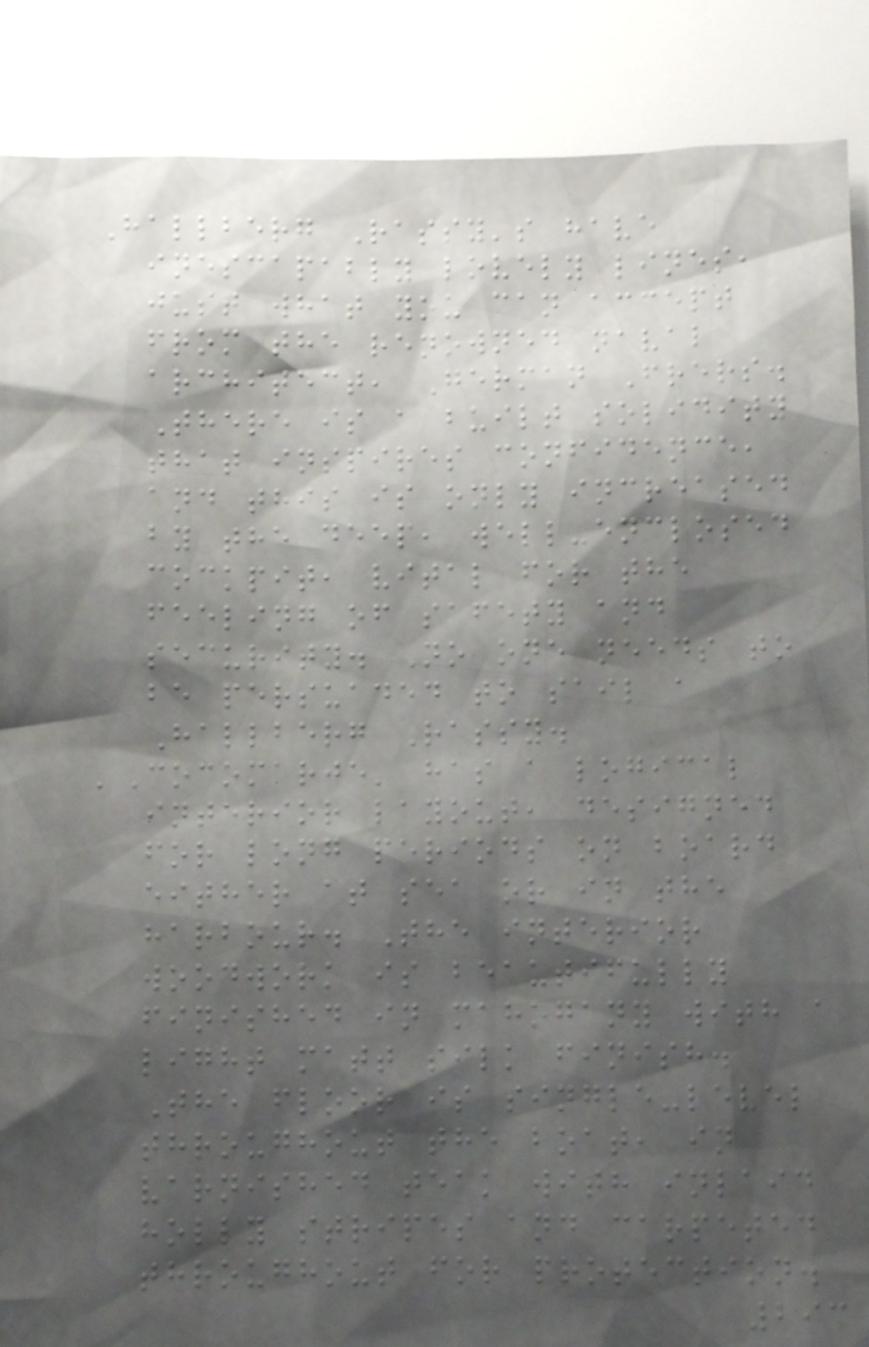Hallberg Rassy's have
inescapably lovely lines,
just what you can accept
from the renowned naval
architect, German Frers.
There is a built solidity
that inspires confidence,
and this is only increased
by the deep, well-enclosed
cockpit, vital for the
feeling of safety and
security. No one needs to
be persuaded to sail a
Hallberg Rassy.
'Cocomarje' has a logical
interior layout, designed
for long periods on board
either at sea or in the
harbour. The interior
woodwork is beautifully
finished in mahogany with a
light matt silk finish.
The floor is single-level
throughout the boat, in
varnished teak with inlaid
holly stripes and carpeted
throughout for protection.
293
